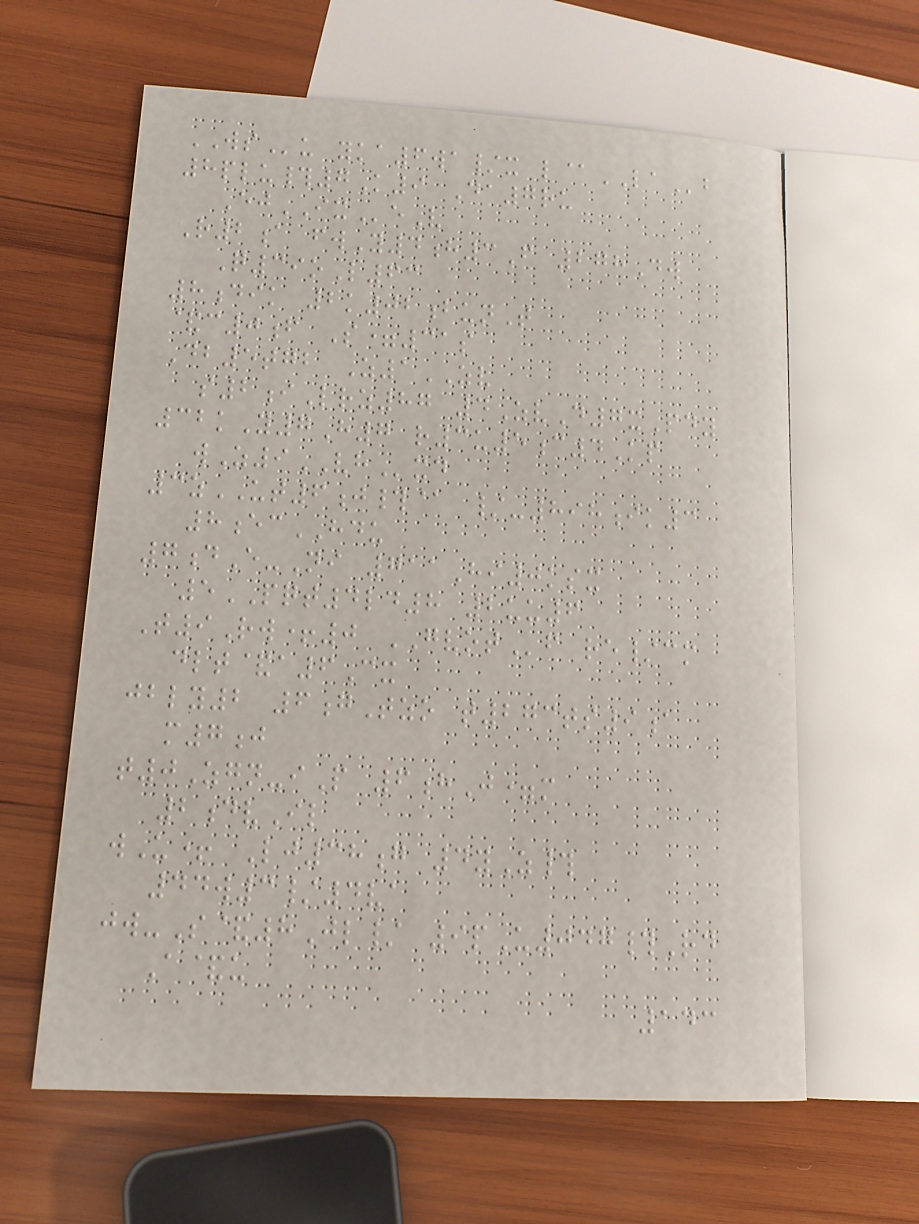WSu yka6wa/x l@LAb
8plu#7K9 Da7ru
EjIXeV
R2a fwY4h3F 278Dw
Q39oL63
8dik 2k02bunT
&c0f S=31s
Db5tgb Z1ZV
s2iLrz87 4ZvD7xPdy
32kY7H7 r3u5c4Kp
wZ9VHxd
3zUT6j#@ /-898ik3
8ecHDU
7dE-Ni 711Hi0ksx
5PQT4ld8 2uu6
T9Rw+0 GVOTf re/cm
dlt&a6Cx
jbly2 6gTzo t273ts9a
m7j
t0Zgn-iP 6hJ=m
2dvIl
wU+ Lj38g 4yZ#
44w3/4va
jw-S&8Jl/ 9pU047#Rd
A&u
143
